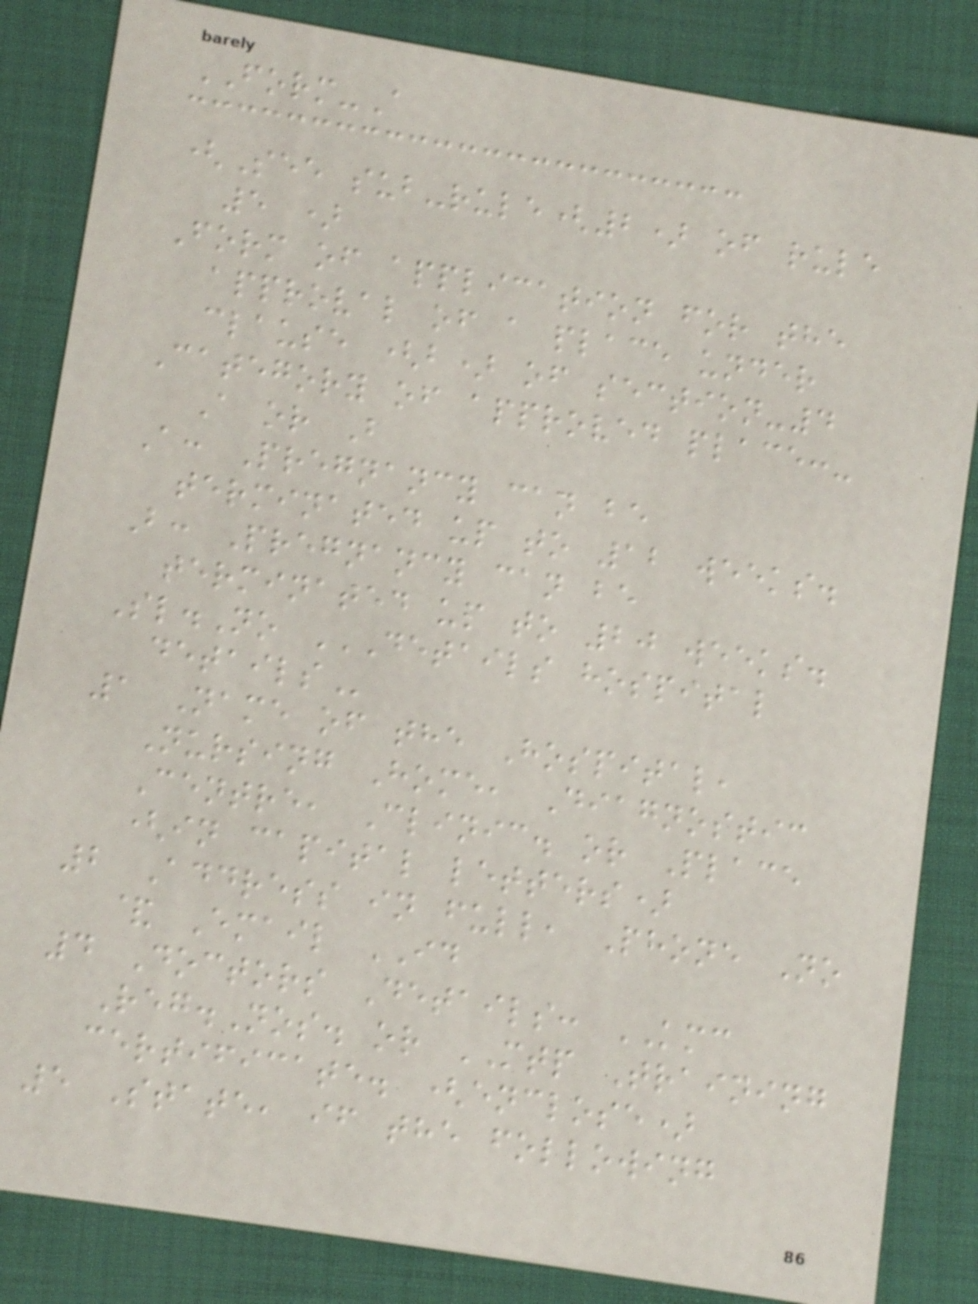FORM-A
(See sub-rule(2) of rule
5 )
Form of application for the
approval of a place under
clause (b) of section-4
Category of approved place:-
A or B
A: Pregnancy can be
terminated up to 12 weeks.
B: Pregnancy can be
terminated up to 20 weeks.
Sl.No DETAILS HOSPITAL
DETAILS
1 Name of the Hospital,
Nursing Home, Diagnostic
Centre, Clinic. or Place
(in capital letters)
2 Address in full, Phone No
& Email ID
4 Doctors Details: KMC
Reg.Nos. or MTP Training
certificate. (enclose)
5 State, if the following
